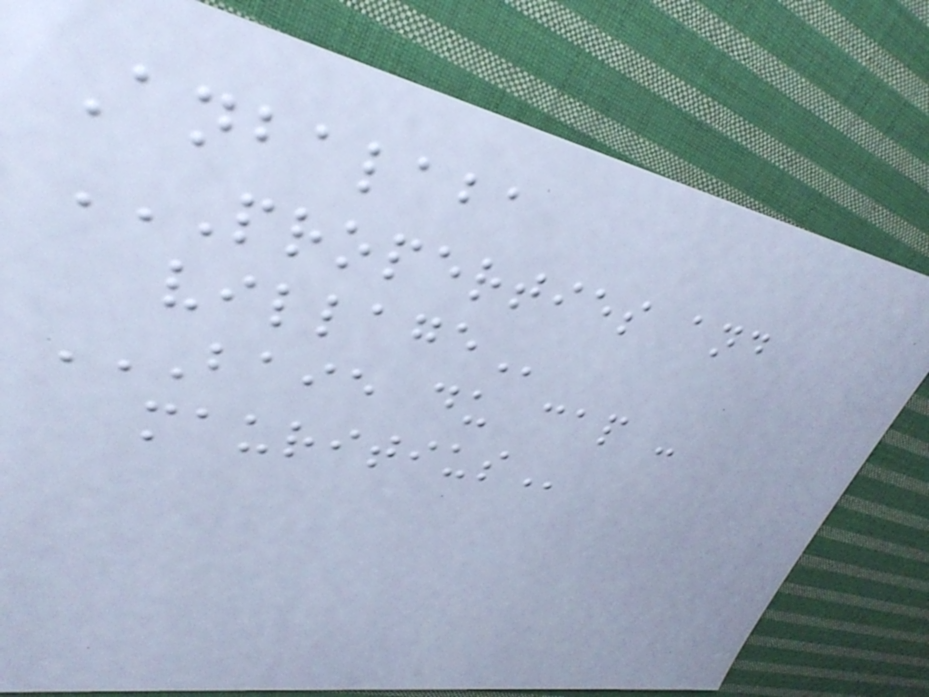Anbalaba
PROPERTIES AND
VILLAGE
BAIE DU CAP -
MAURITIUS
